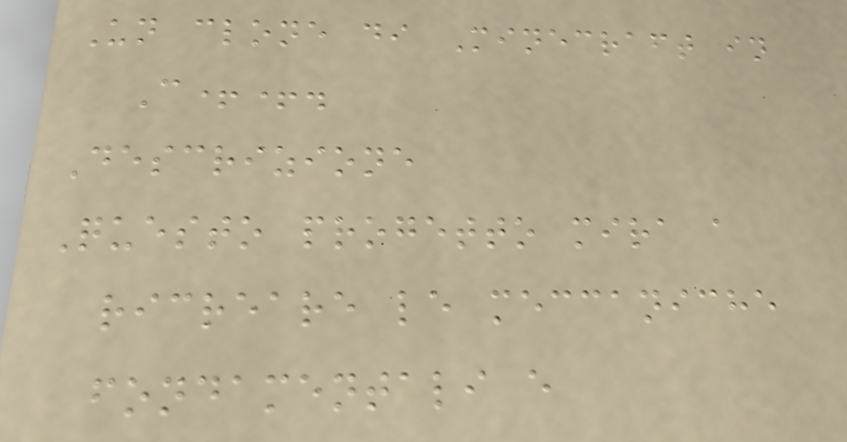Un clone di Minecraft in
C++.
Descrizione
Questo progetto mira a
ricreare le meccaniche
fondamentali e
